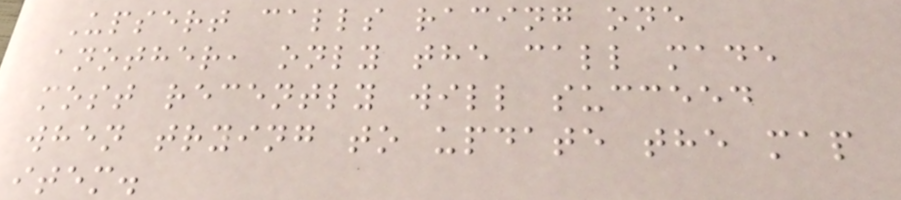Upsert calls racing one
another, only the call made
most recently will succeed
when trying to update the map
item.
